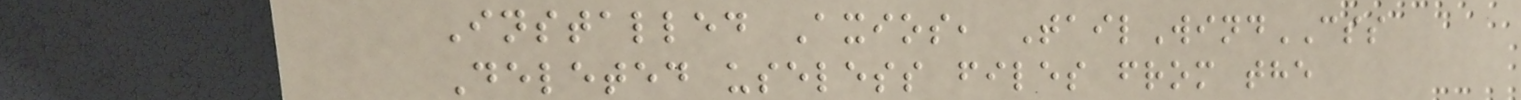Installed Axios, TailWindCSS
Deleted useless files from the
